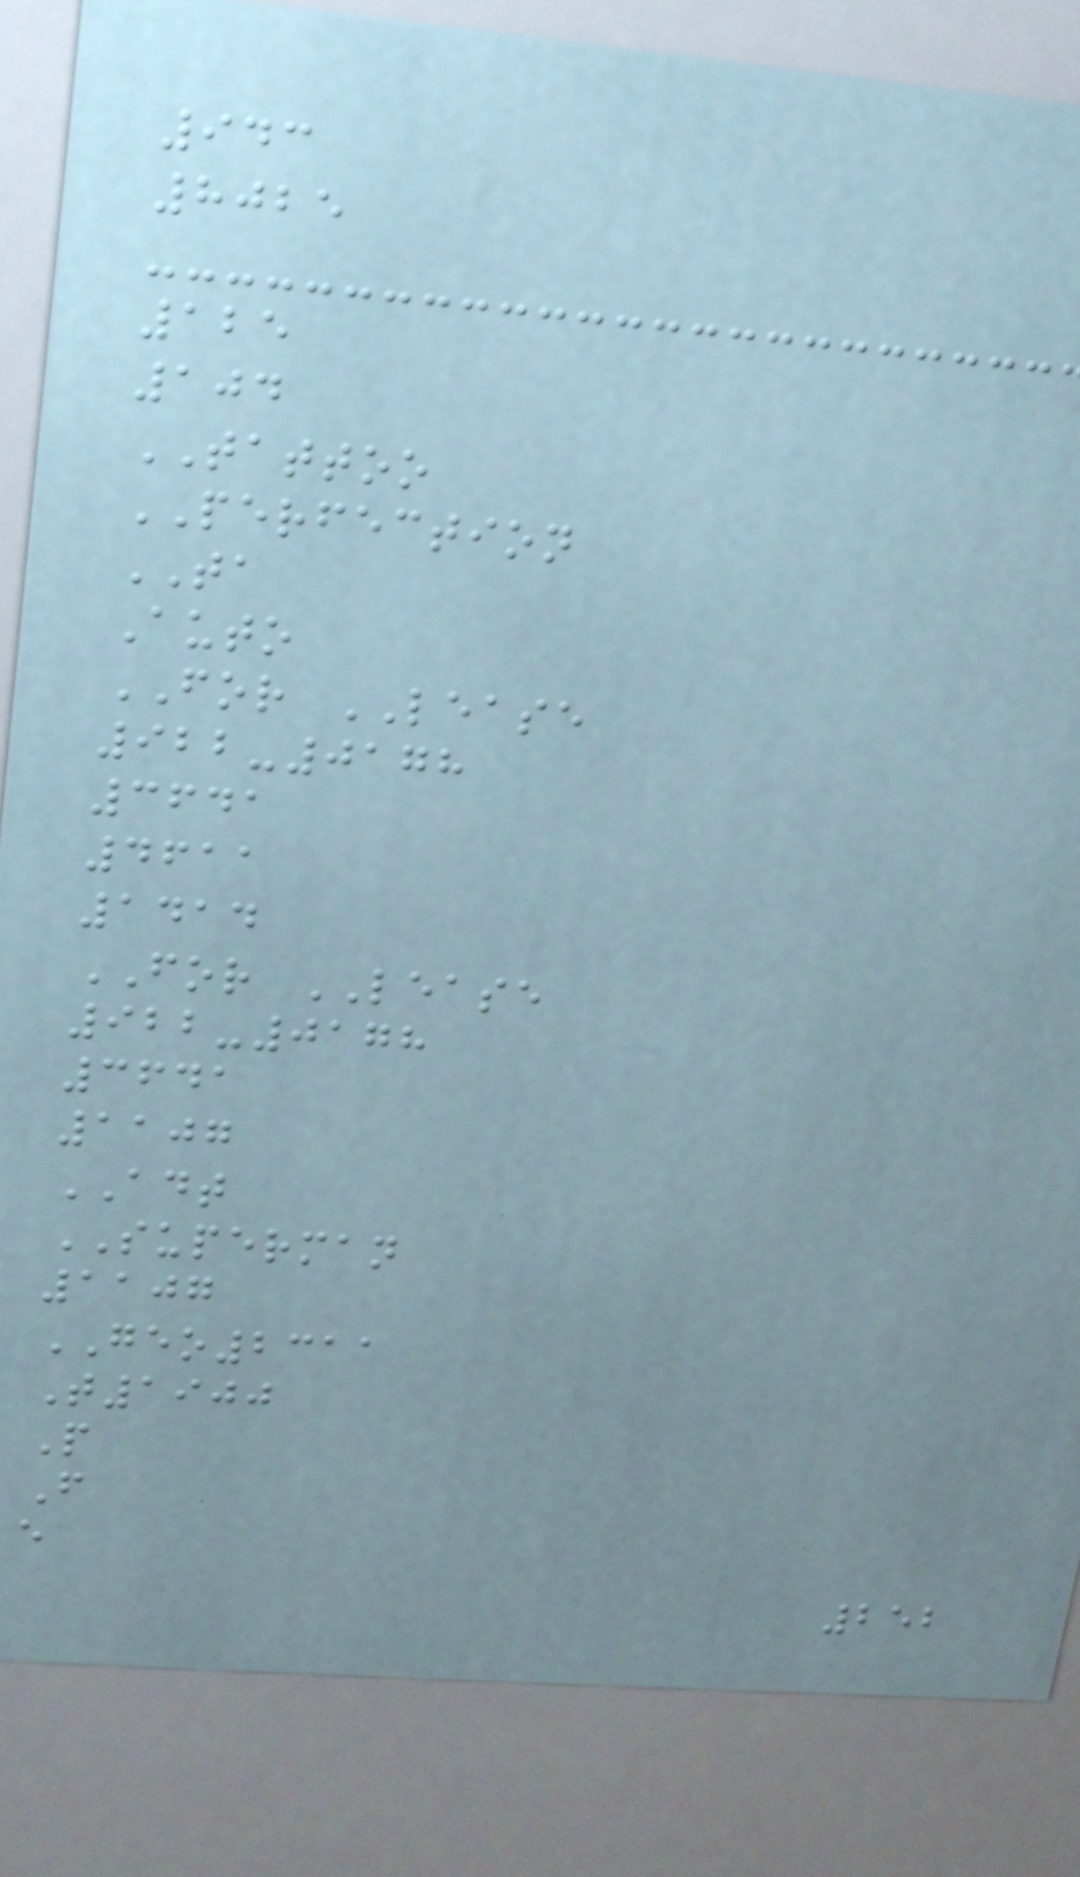943
8025
125
104
TATTOO
PERFECTION
TA
Auto
FOR LEASE
922-0178
3641
4611
1414
FOR LEASE
922-0178
3641
1107
ADT
SUPERMAN
1107
GEO2311
T1900
P
F
e
252
